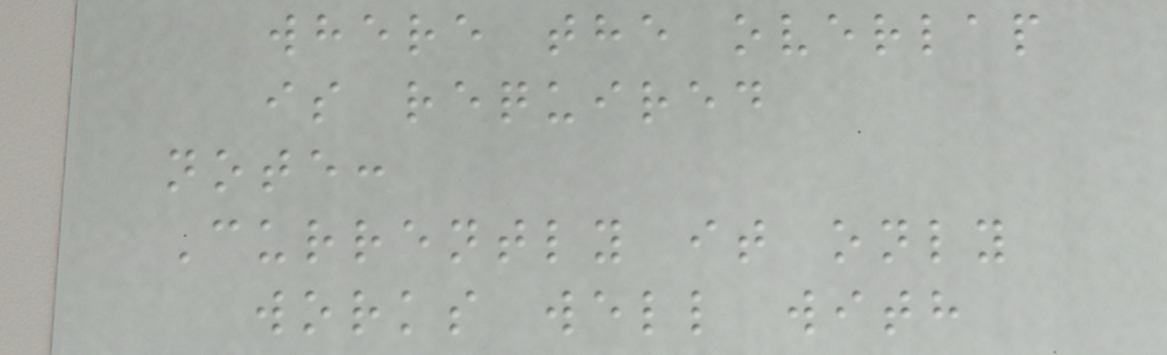where the overlap
is required
note:
Currently it only
works well with
